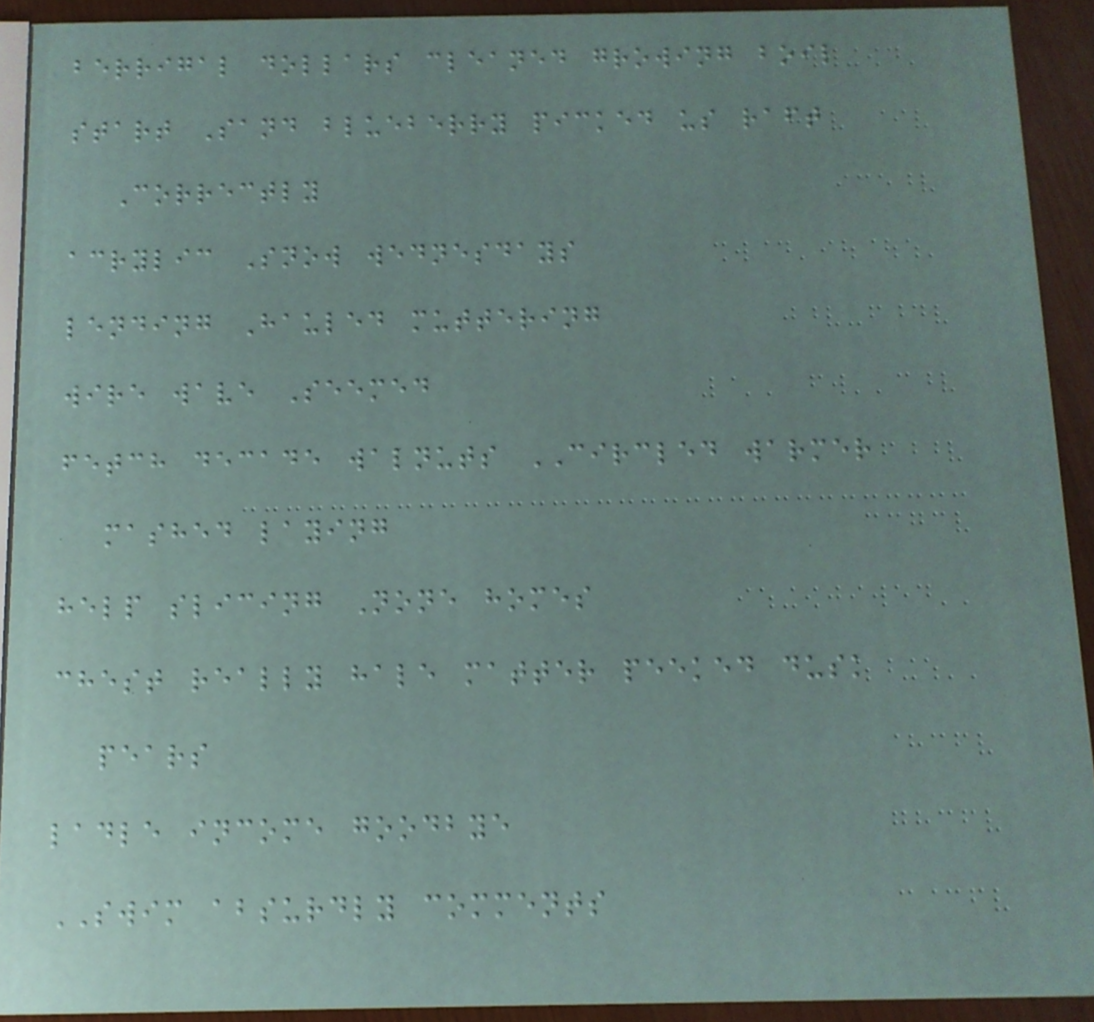berrigal dollars cleaned growing boil
start Sand blueberry picked us raft
Correctly
acrylic Snow wednesdays
lending Hauled muttering
wire wave Seemed
fetch decade walnuts CIRCLED warmer
mashed laying
help slicing None homes
chest really hale matter peeked dusk
pears
ladle income goodbye
SWIM absurdly comments
